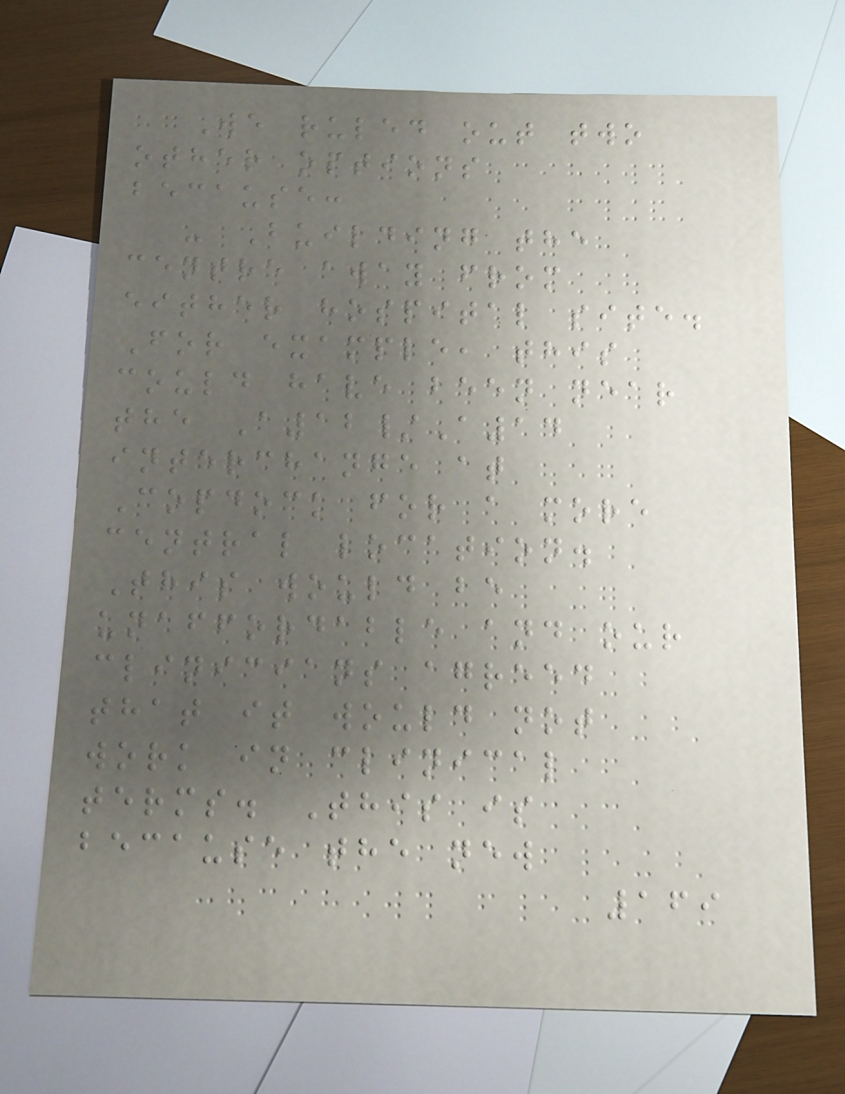We ruled out two
other options
because:
- Building the
centre away from
either hospital site.
For example, this
could have been near
the A12/A14
interchange at
Copdock for a more
central location.
This would be
unaffordable and our
clinicians agreed
that it would not
work in clinical
terms. This is
because the new
169
